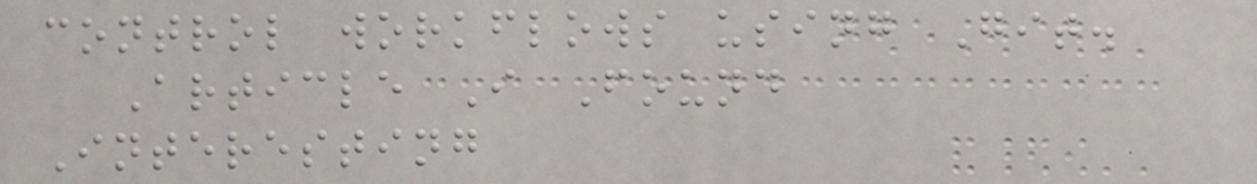control workflows using Git.
Article I Found
Interesting
